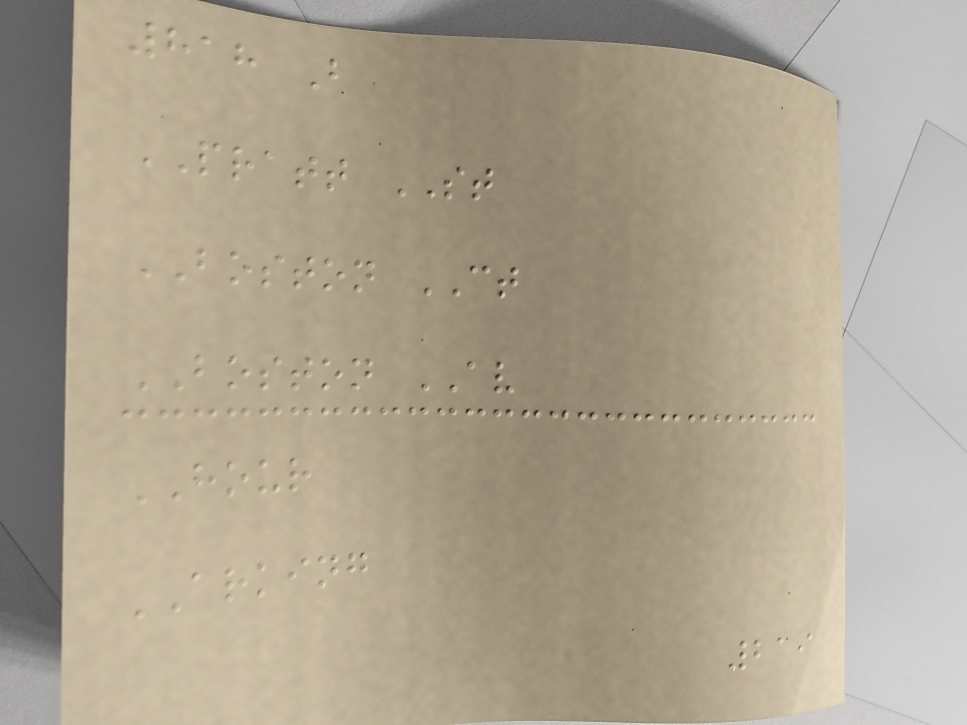818 B
PRATT ST
BOSTON CT
BOSTON AV
HOUR
ARKING
219
